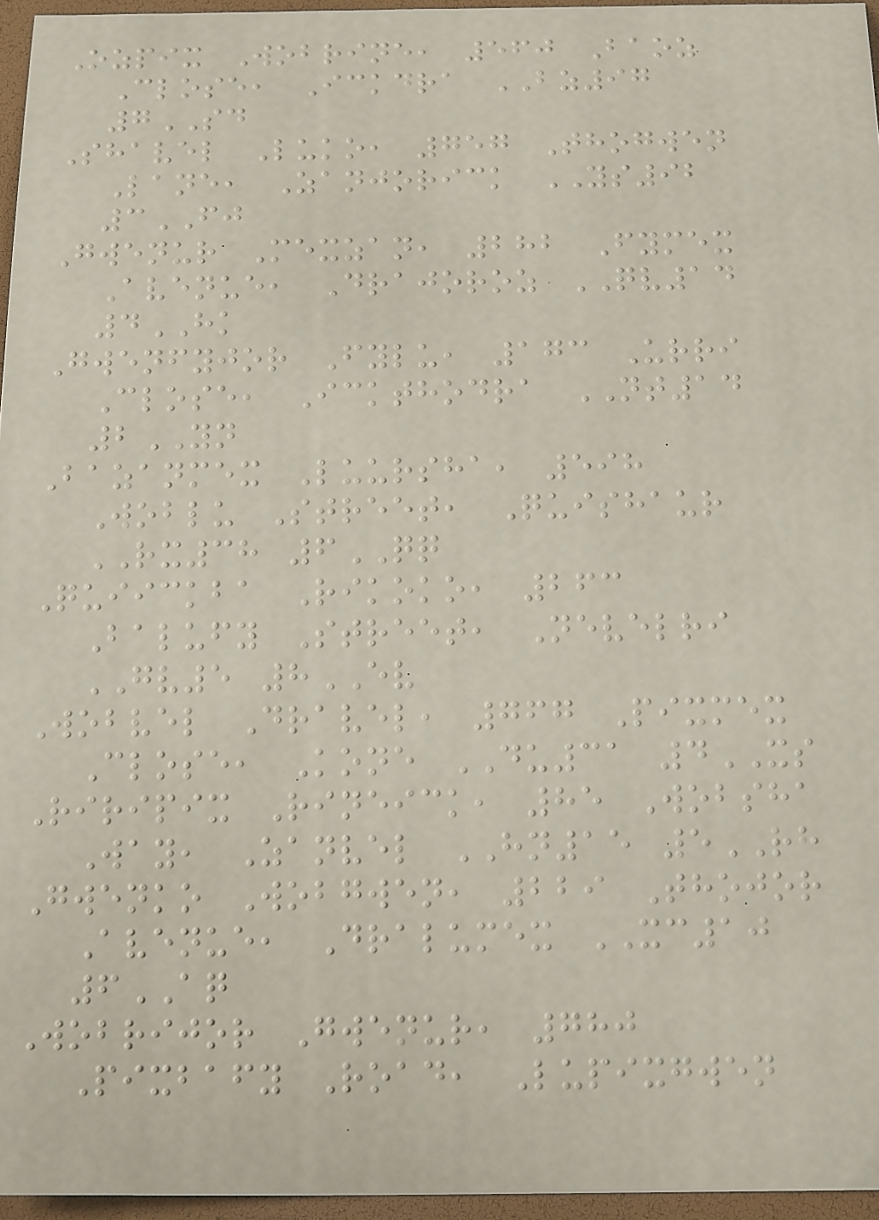Ozpix Wobrine, 560 Baoz
Close, Ickdra BZ97
7SD
Shavel Luko, 757 Thogwen
Lane, Zanjorick YS92
3FJ
Gwenur Mexzan, 282 Fymex
Avenue, Drajoroz QV14
4HK
Gwenfyjor Fylu, 173 Urri
Close, Ickthodra NT14
2YN
Bazanmex Luursha, 598
Woblu Street, Quishaur
RX38 6QQ
Quiickba Rikoko, 263
Balufy Street, Nevelri
GV5 8EV
Wobvel Dravel, 767 Pixmex
Close, Kone DU31 4XS
Riripix Rineick, 85 Wobsha
Way, Zanvel HN15 5RH
Gwenko Wobgwen, 229 Thojor
Avenue, Dralumex XC10
6AQ
Wobrijor Gwenur, 780
Pixbafy Road, Lupixgwen
